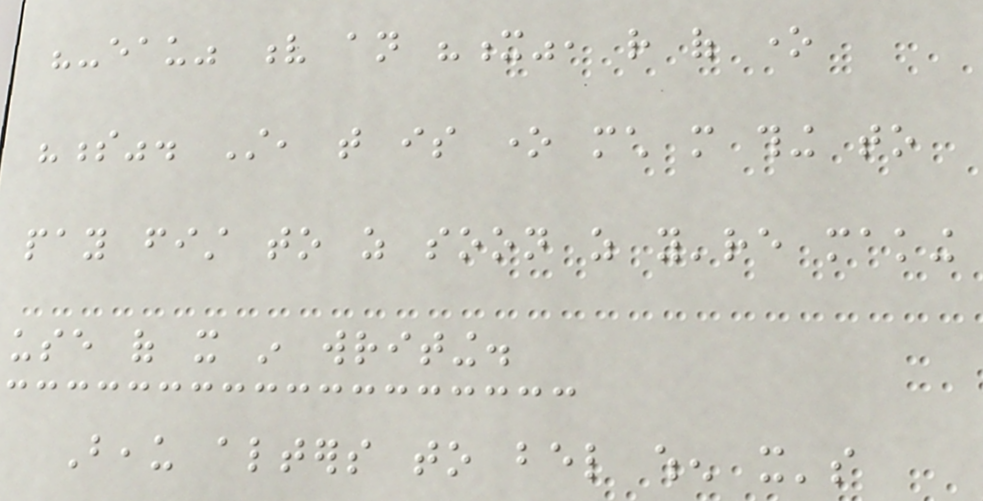"-eau" v an "x", rather of one
"s". Still, that is one much more thing to
pay fist to as soon as you're making
use of it in writing.
Beau alters to bel when it's
